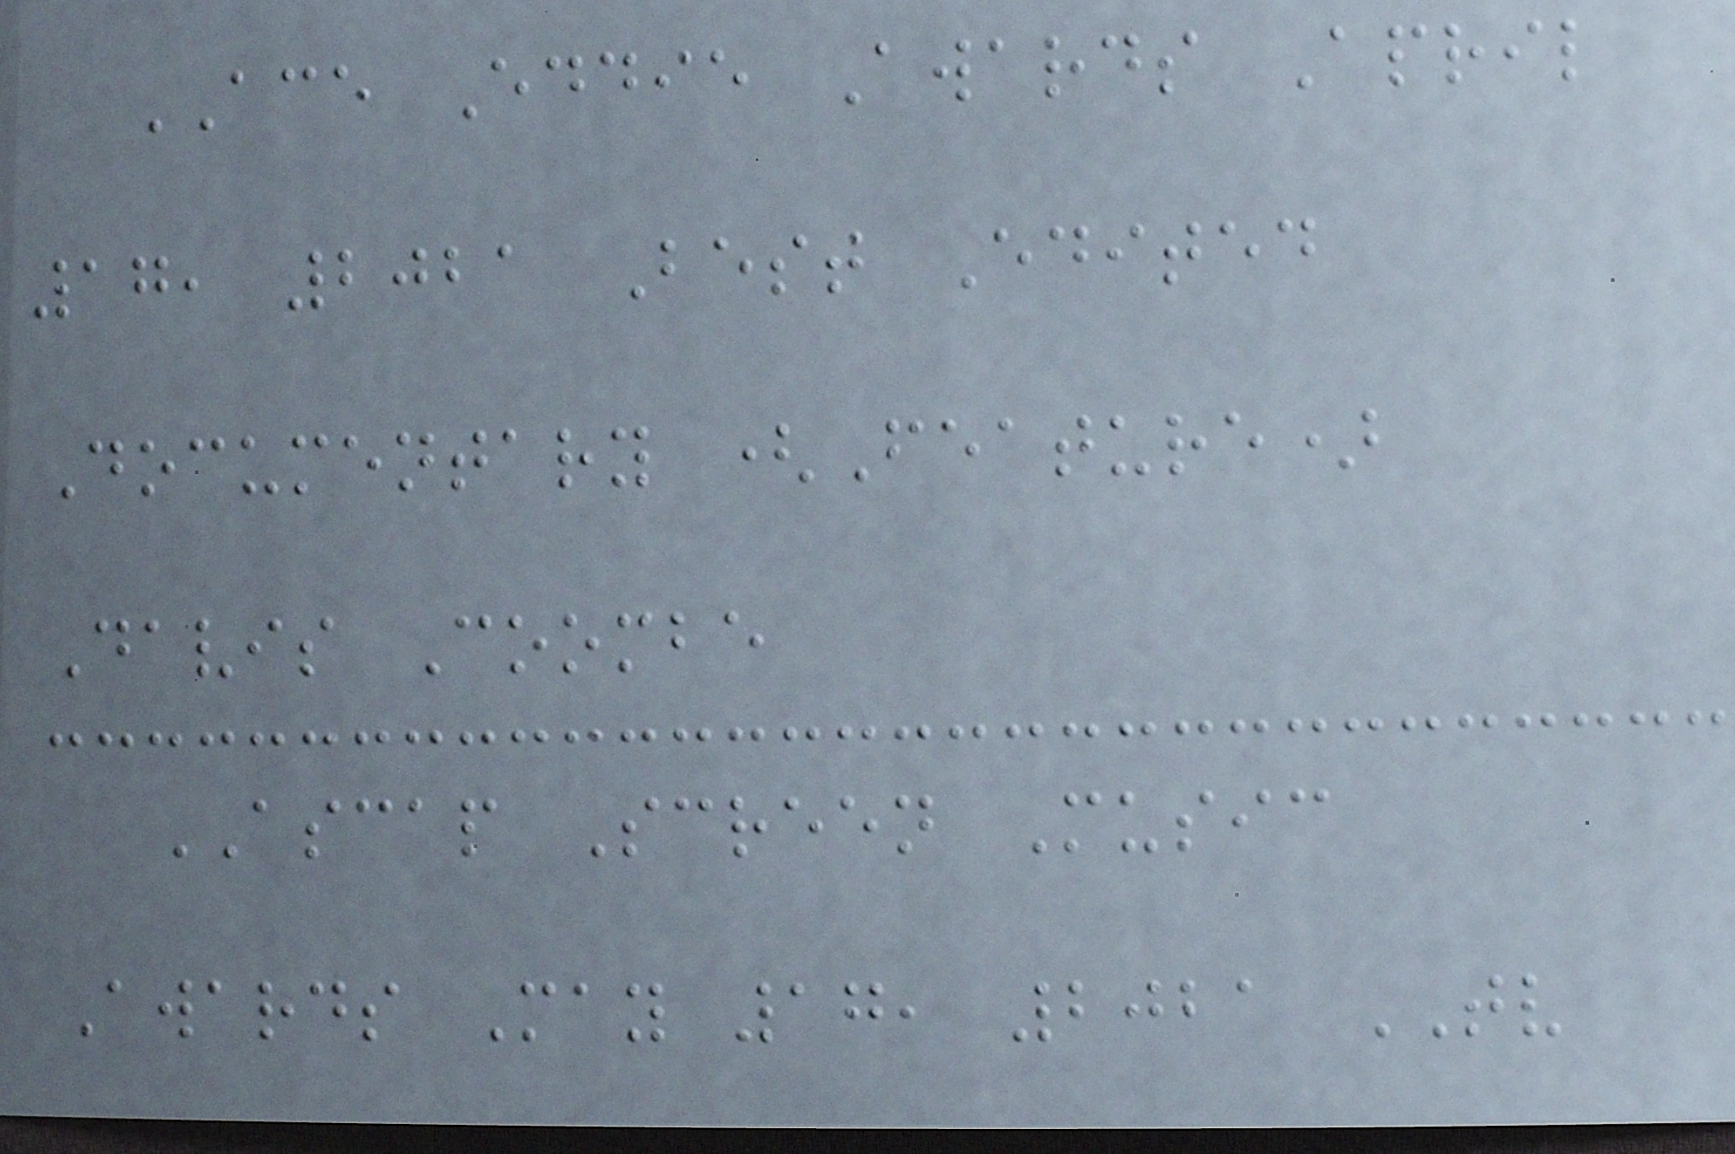ACE Eddie Awards April
17, 2021 Best Edited
Documentary (Feature)
Davis Coombe
ASCAP Screen Music
Awards May 17, 2021 TV
